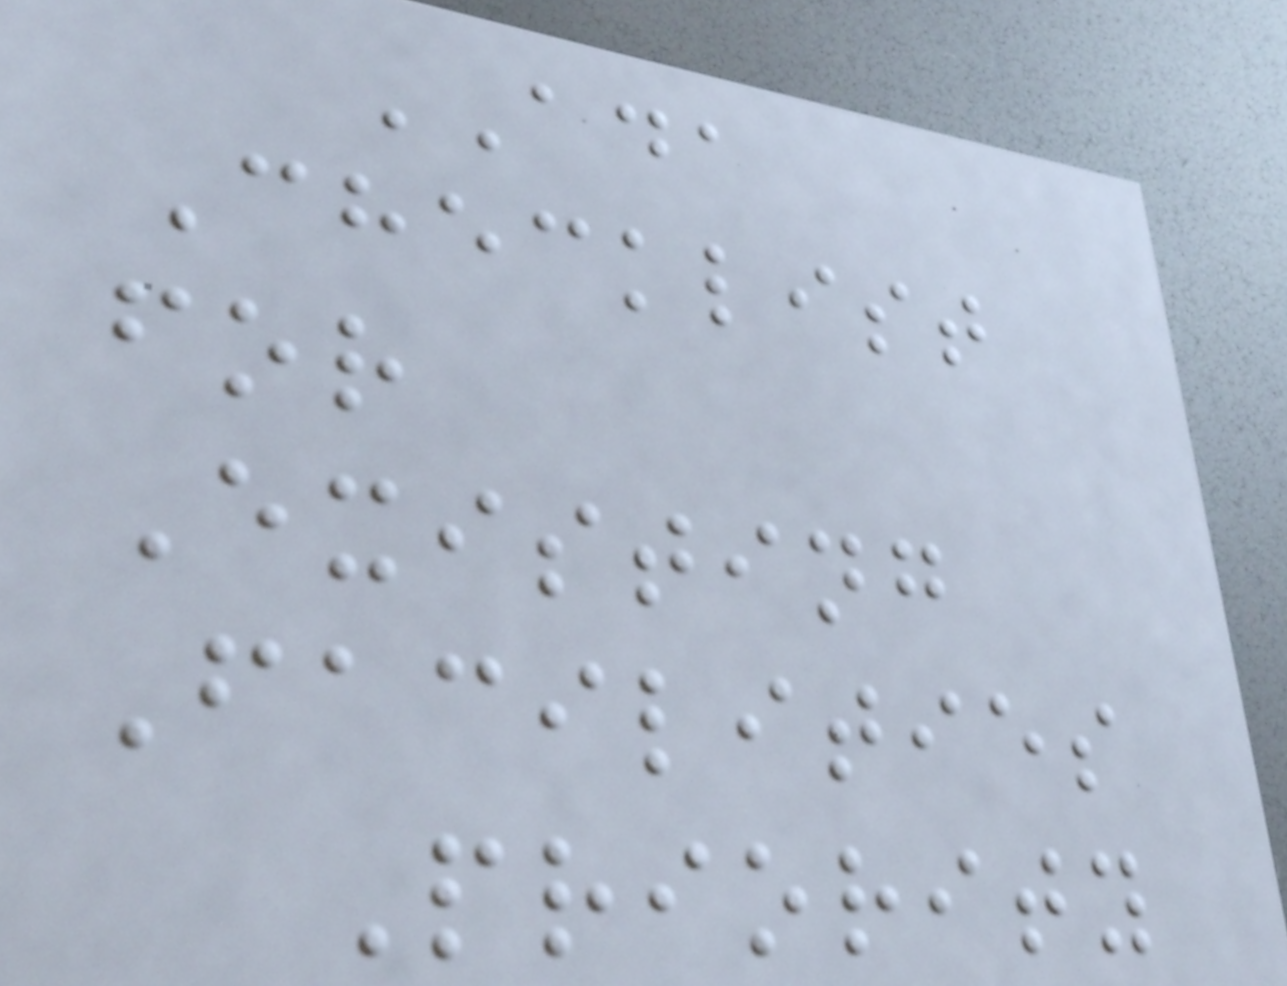ADA
Checklist
for
Existing
Facilities
Priority
